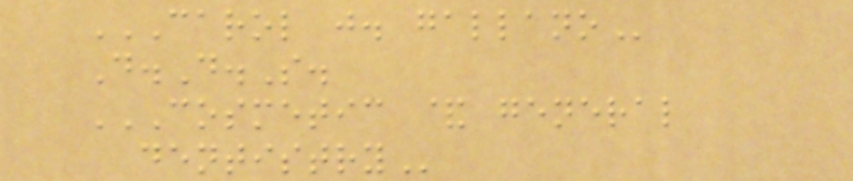CAROL J. GALLANO
D.D.S.
COSMETIC & GENERAL
DENTISTRY
